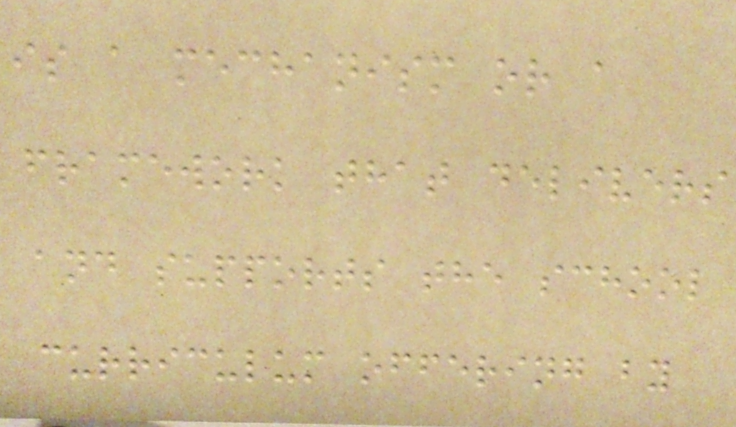is a mechanism or a
framework that delivers
and supports the school
curriculum offering by
